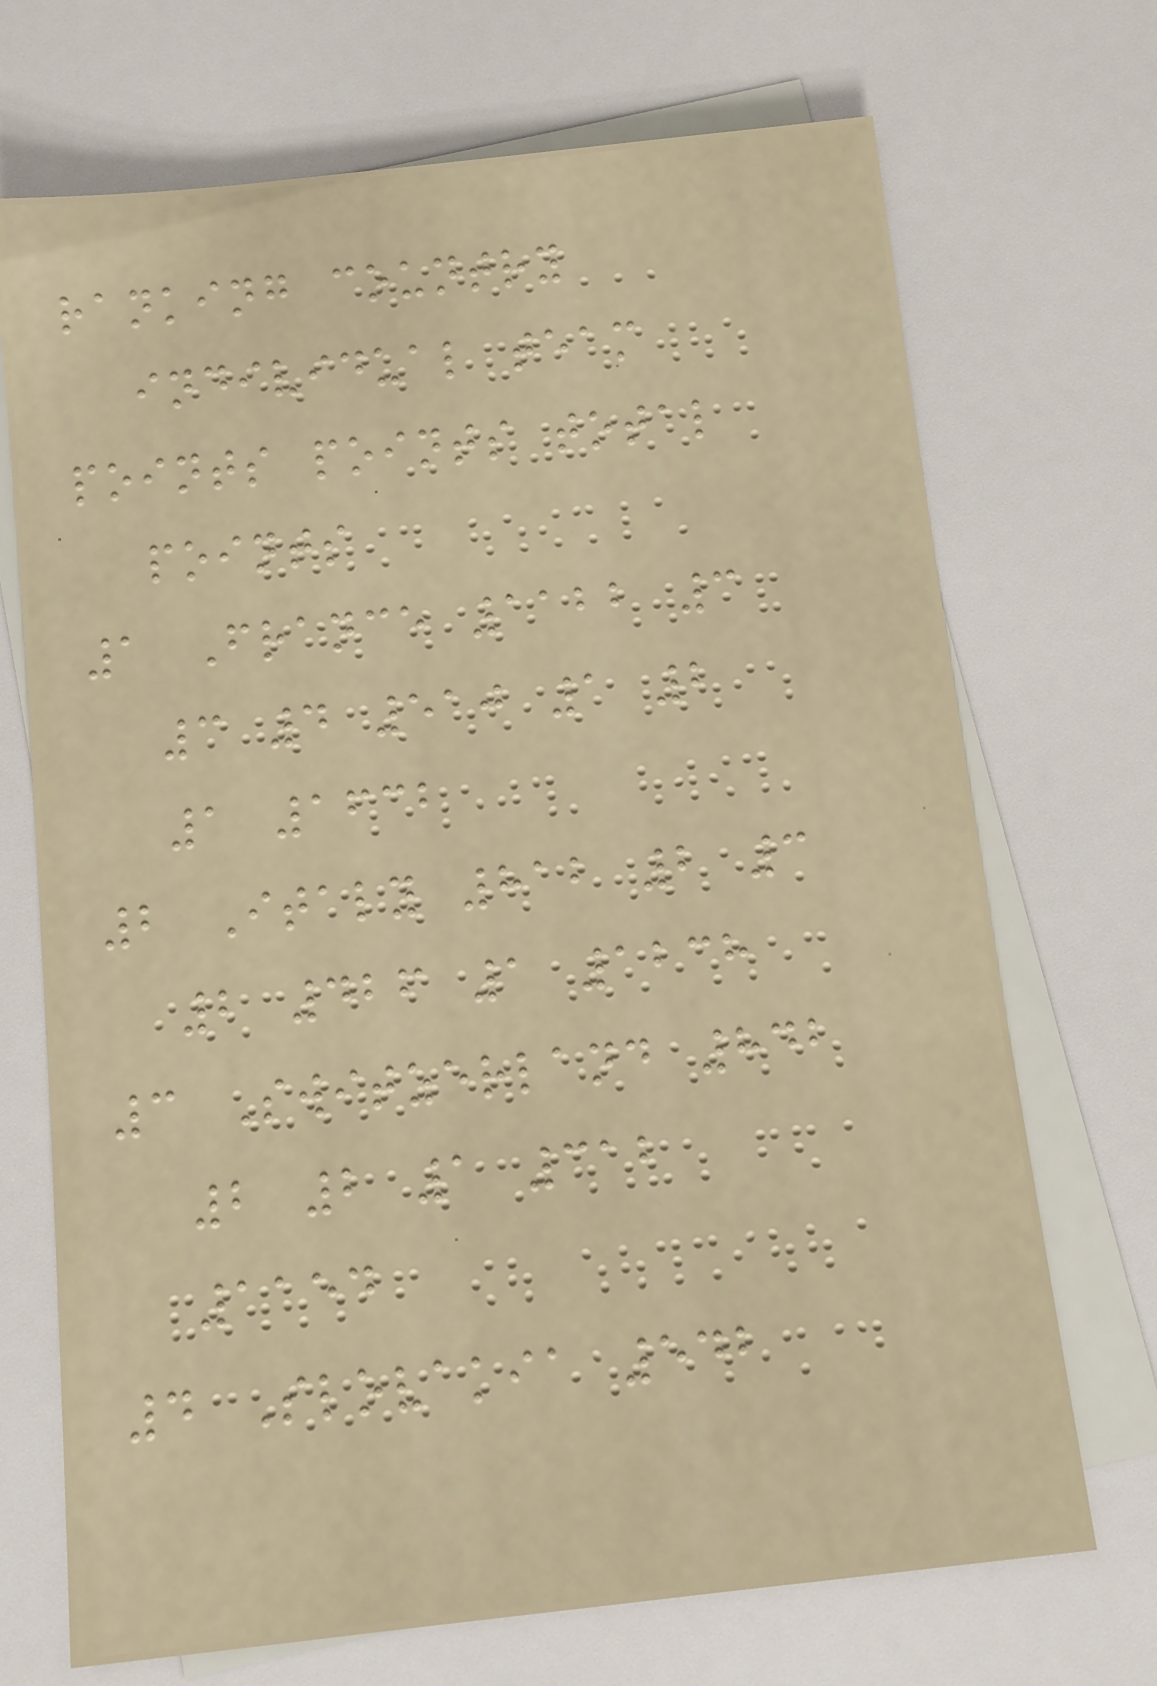ranking country
individual team
points points total
points
1 France 1122 3
3 4 510 1 2
1 1632
2 Italy 812 2 3
2 426 1 1238
3 Switzerland 842
2 2 1 312
1154
4 Slovakia 542
